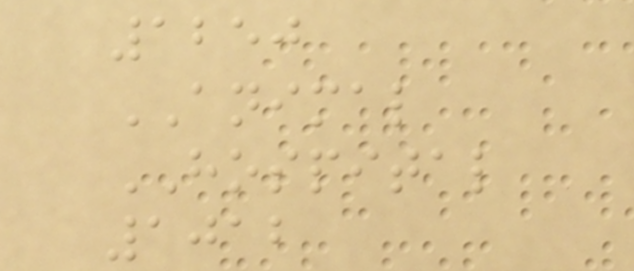1250
ANIMAL
HOSPITAL
1012
